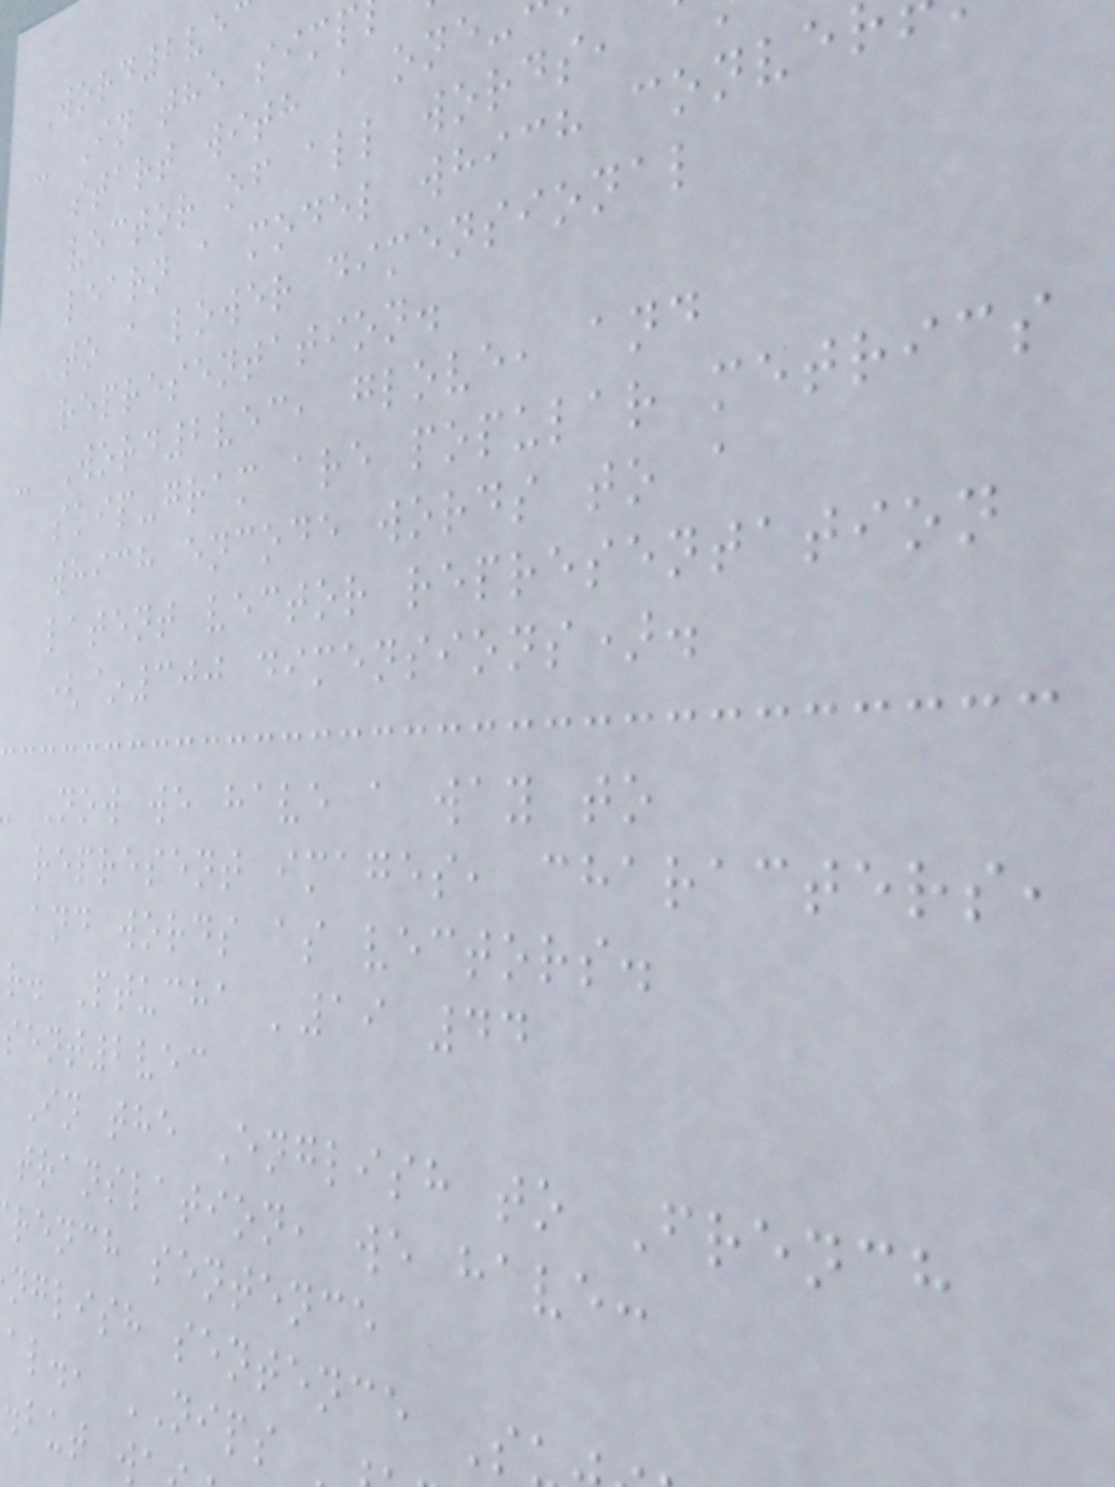Word2ve
- In the simp
start with a one
vector of all words,
learn a model which conve
to a lower dimensional
representation.
- Word2vec, glove, and
skip-gram are popular metrics
which encode words to a
latent vector representation
(~300 dimensions).
Now we have a way to
represent images, characters,
and words as vectors.
r. Ptucha '19 44
sent2vec
In the English to French
translation, we have:
rench sentence
nglish sentence S
al., NIPS
